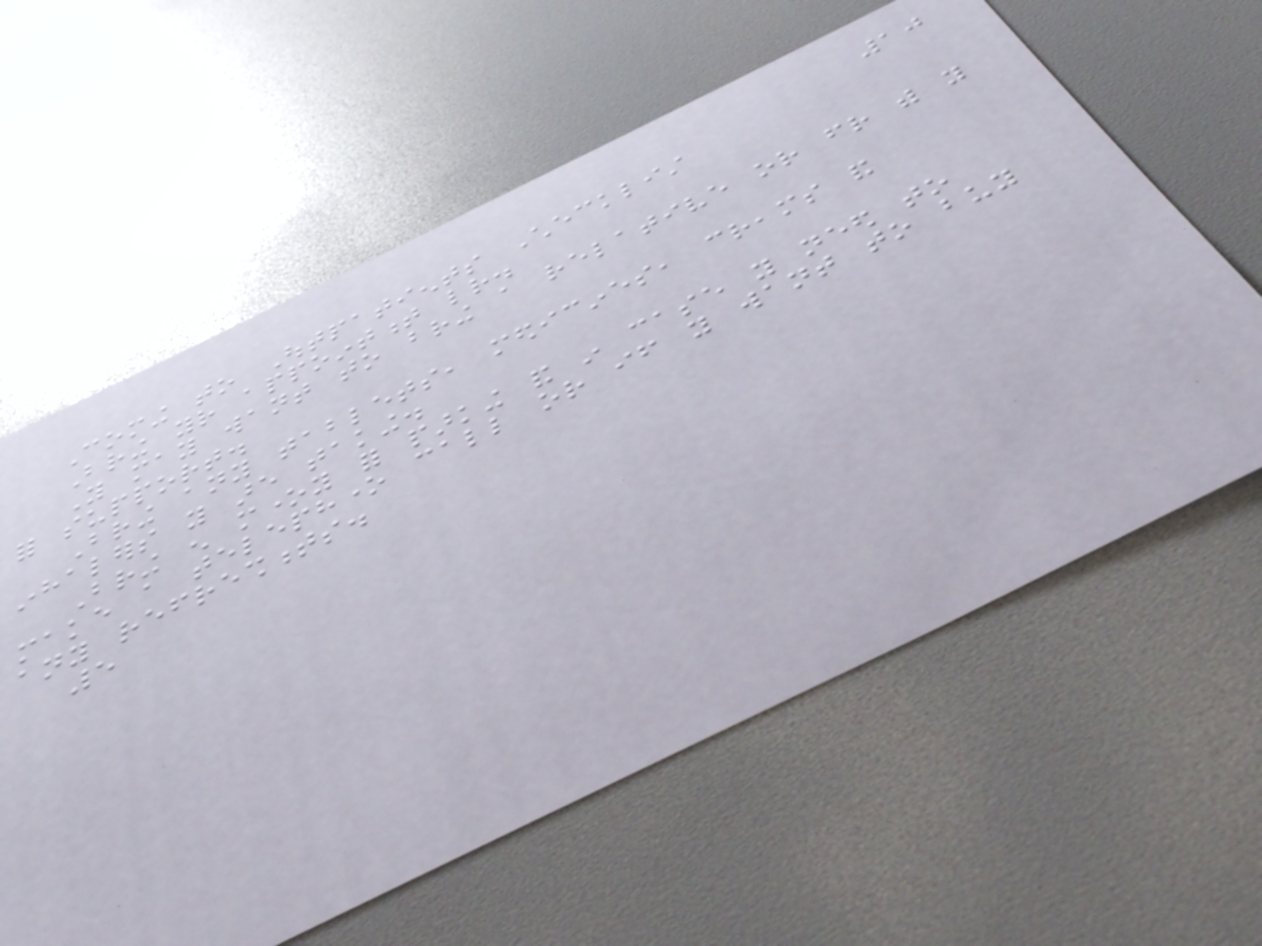10
Coming to Outpatients Checklist
Bring your appointment letter.
You may want to bring a relative or friend with you
for support.
Bring any tablets, medicines, creams and
inhalers you are taking.
Bring enough money for parking and in case you need to
make a telephone call or if you want to buy
any refreshments.
5
